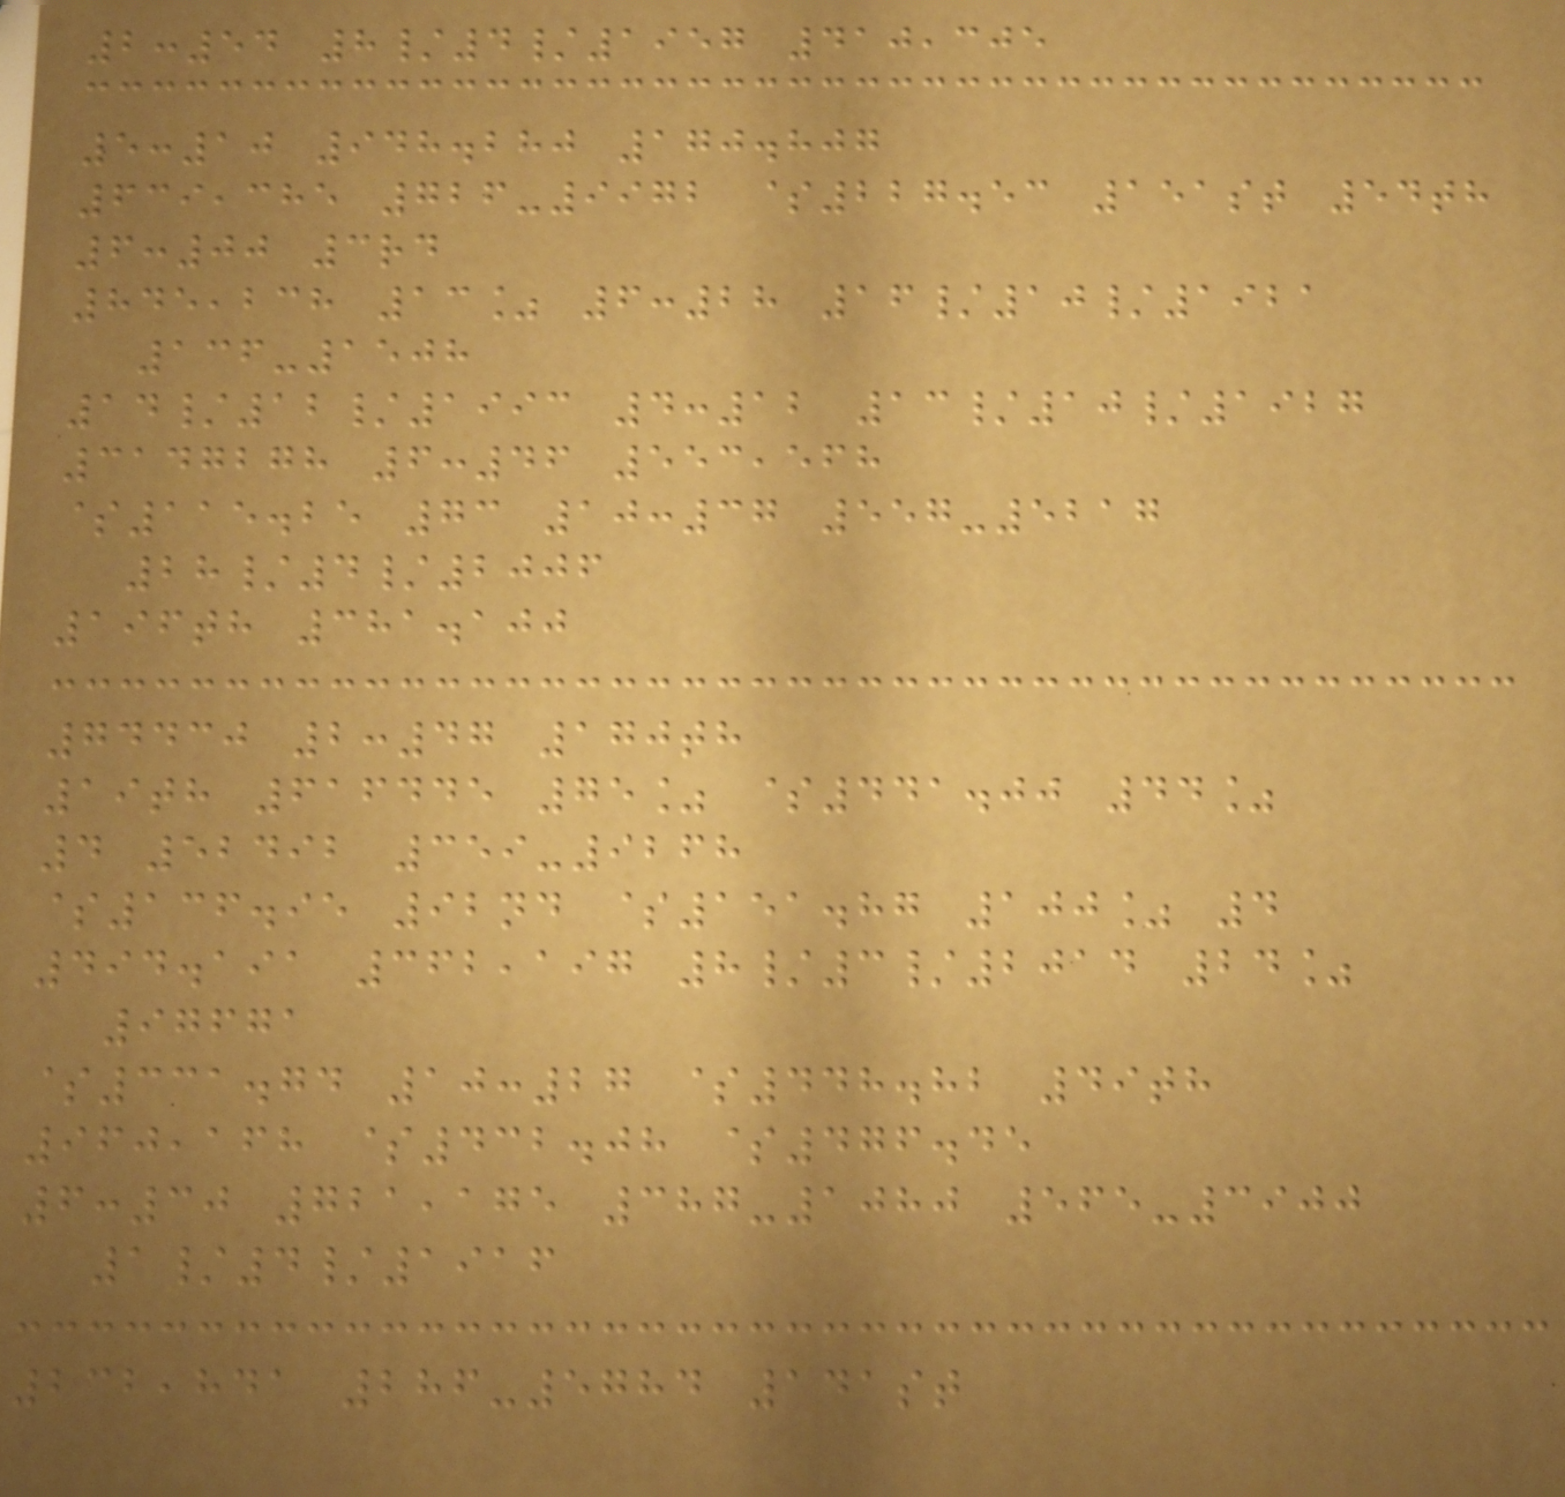2:54 8/4/1957 410,305
5:10 948.280 170.807
639,385 726-9972 $227.53 151st 54th
6:00 3rd
845,238 13% 6:28 16/10/1921
136-1508
14/12/1993 4:12 13/10/1927
3147278 6:46 553,568
$115.25 73 10:37 557-5217
28/4/2006
196th 381.100
74430 2:47 170th
19th 616445 75% $441.00 44%
4 52492 359-9268
$136.95 92nd $151.87 100% 4
494.191 362,197 8/3/2014 24%
97671
$331.74 10:27 $448.82 49th
960,168 $432.08 $476.45
6:30 721,175 387-1080 565-3900
1/4/1916
232,841 286-5784 141st
